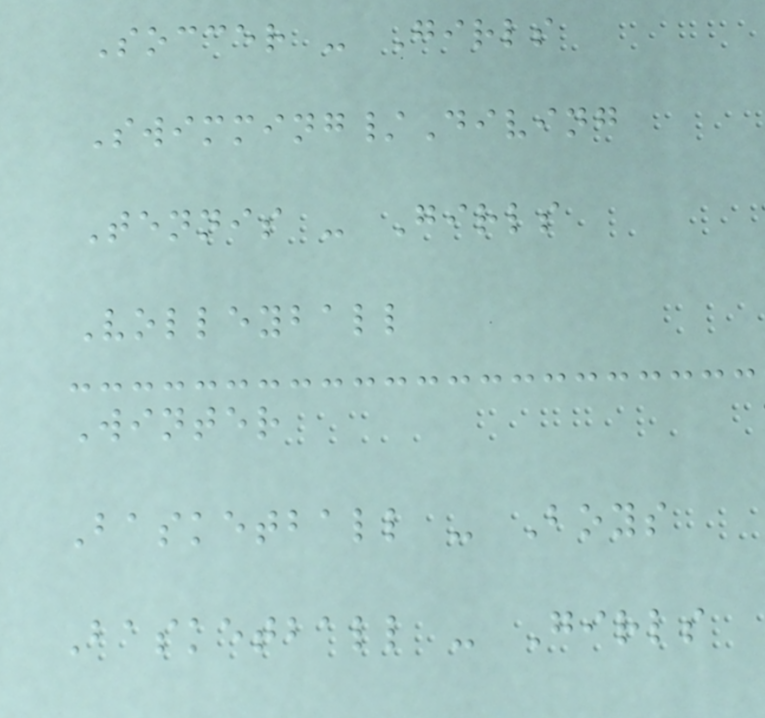Soccer - Girls
Swimming/Diving
Tennis - Girls
Volleyball
Winter
Basketball - Boys
Basketball - Girls
